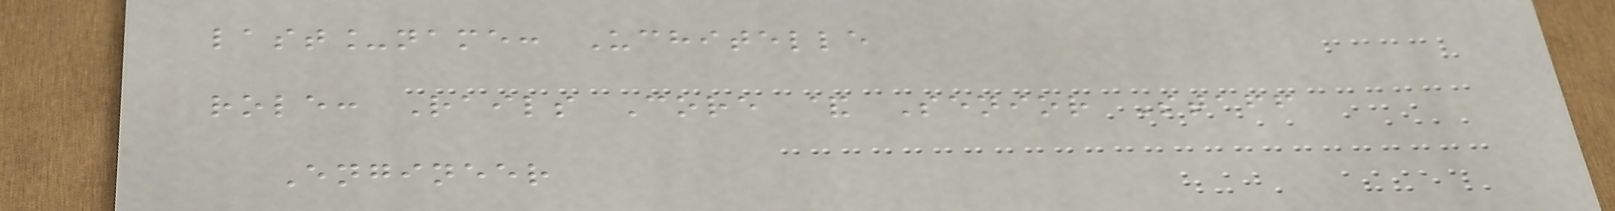last_name: Uchitelle
role: Rails Core & Senior Staff
Engineer
